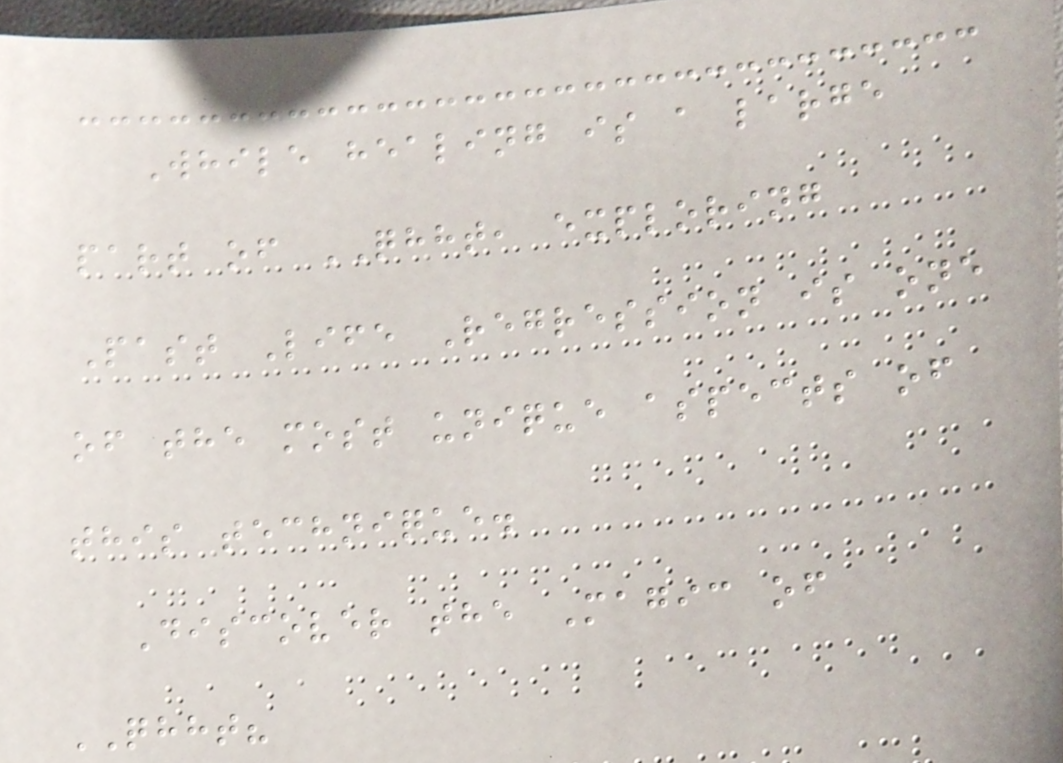While healing is a large
part of QHHT, exploring
Past Life Regression is one
of the most unique aspects of
this technique.
Discover the Magic of
QHHT?
